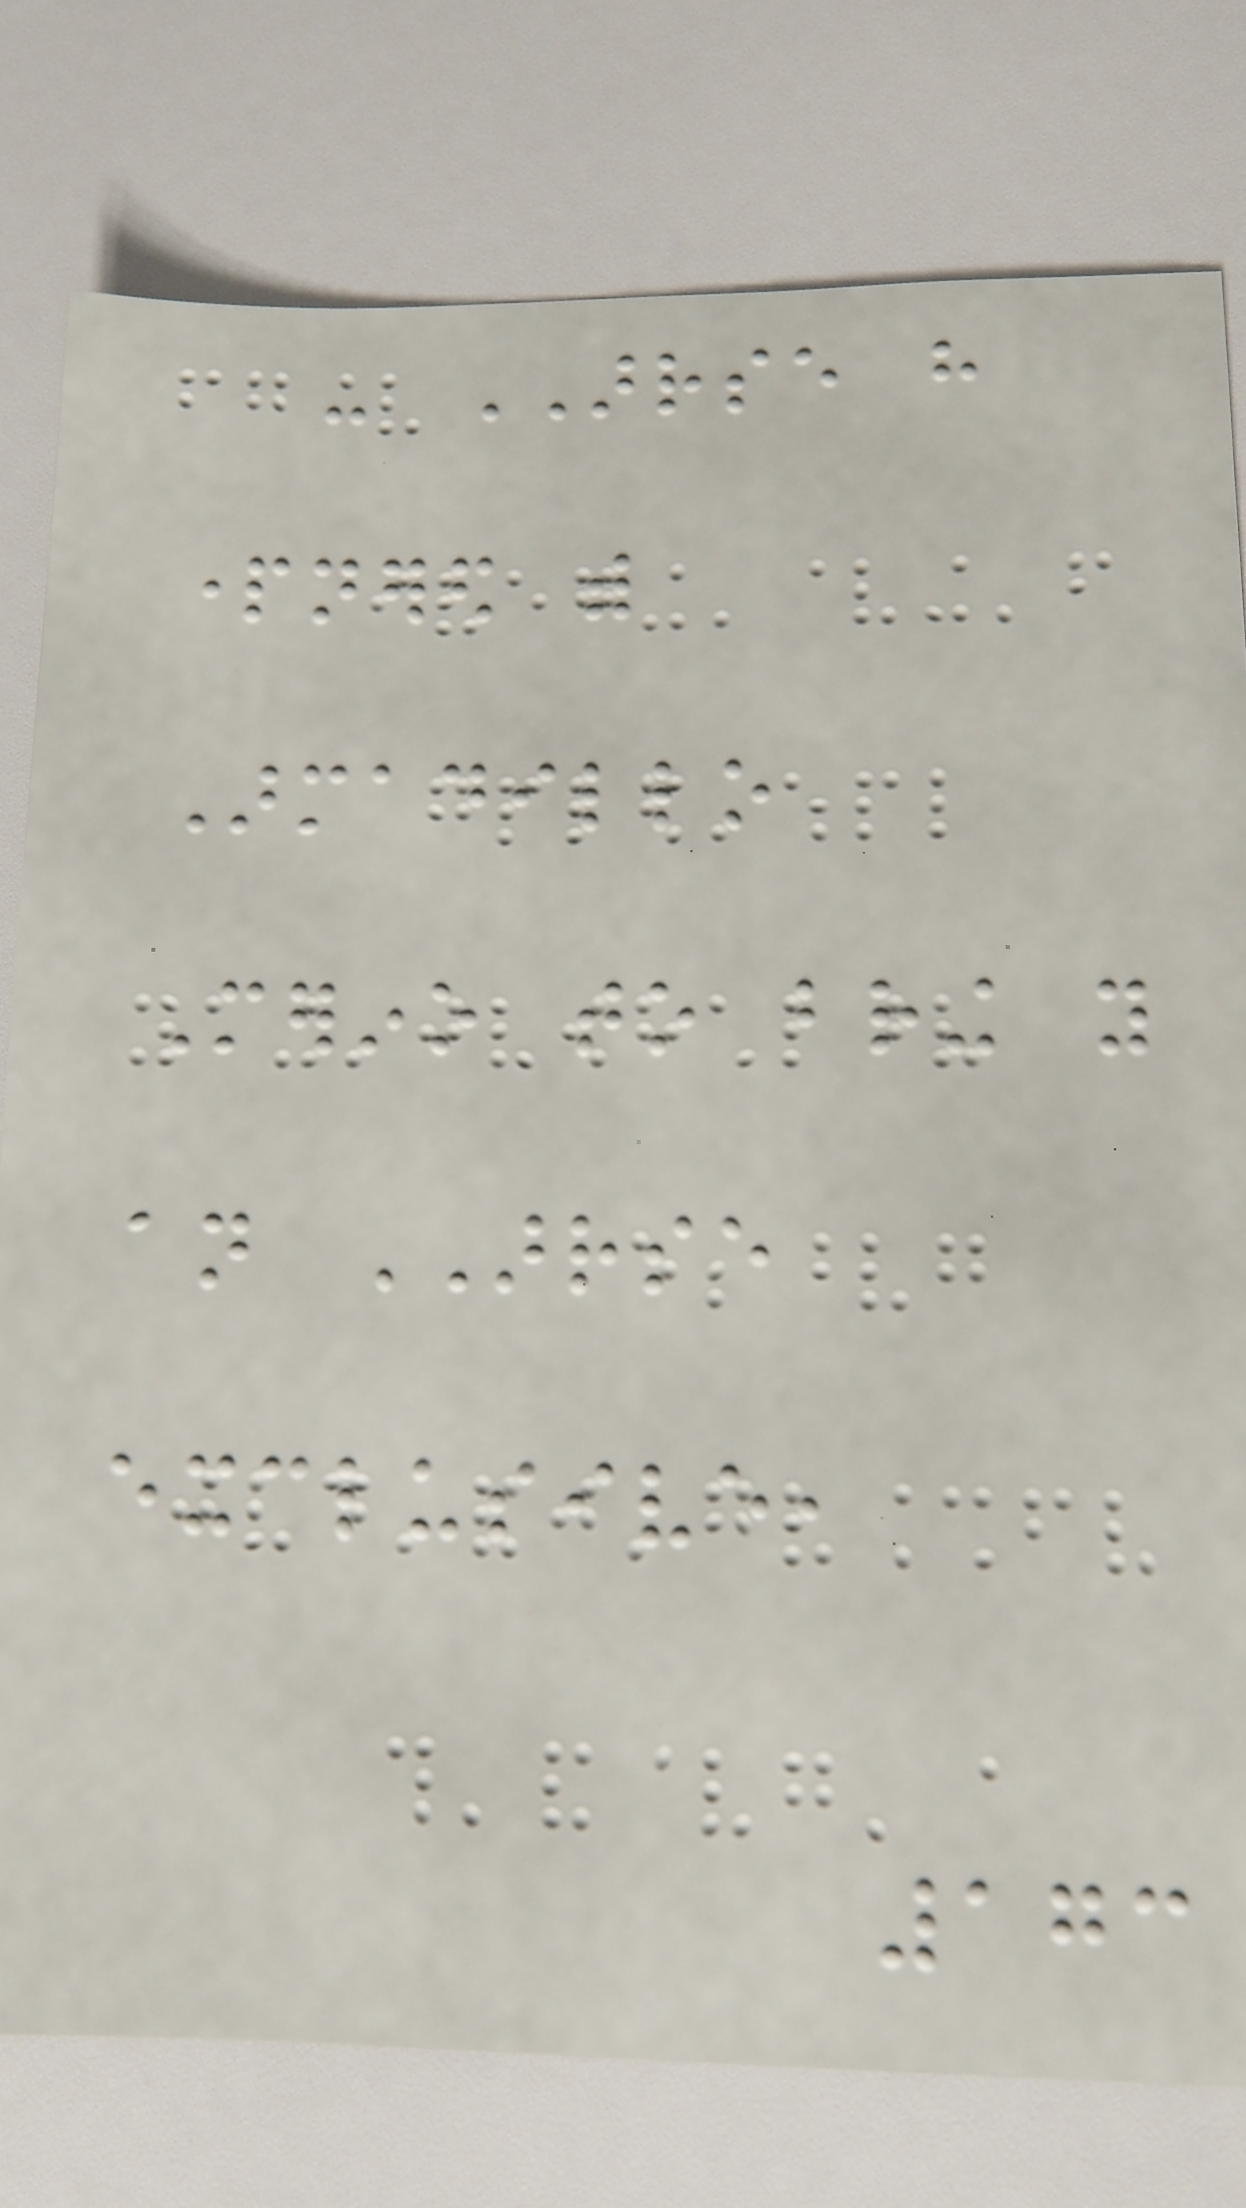- ARRSE have
partnered with
Armadillo
Merino to bring you
an ARRSE
exclusive,
173
